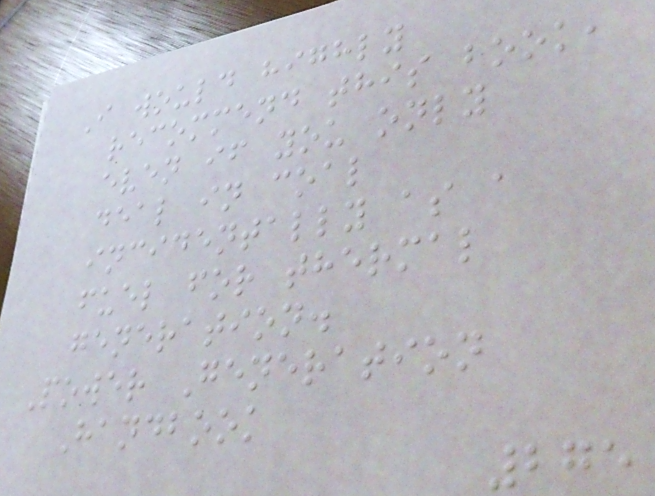I would highly
recommend this book,
even if you only
deal in coal
incidentally as a
fuel for thermal
generation.
Power Generation
Handbook
275
